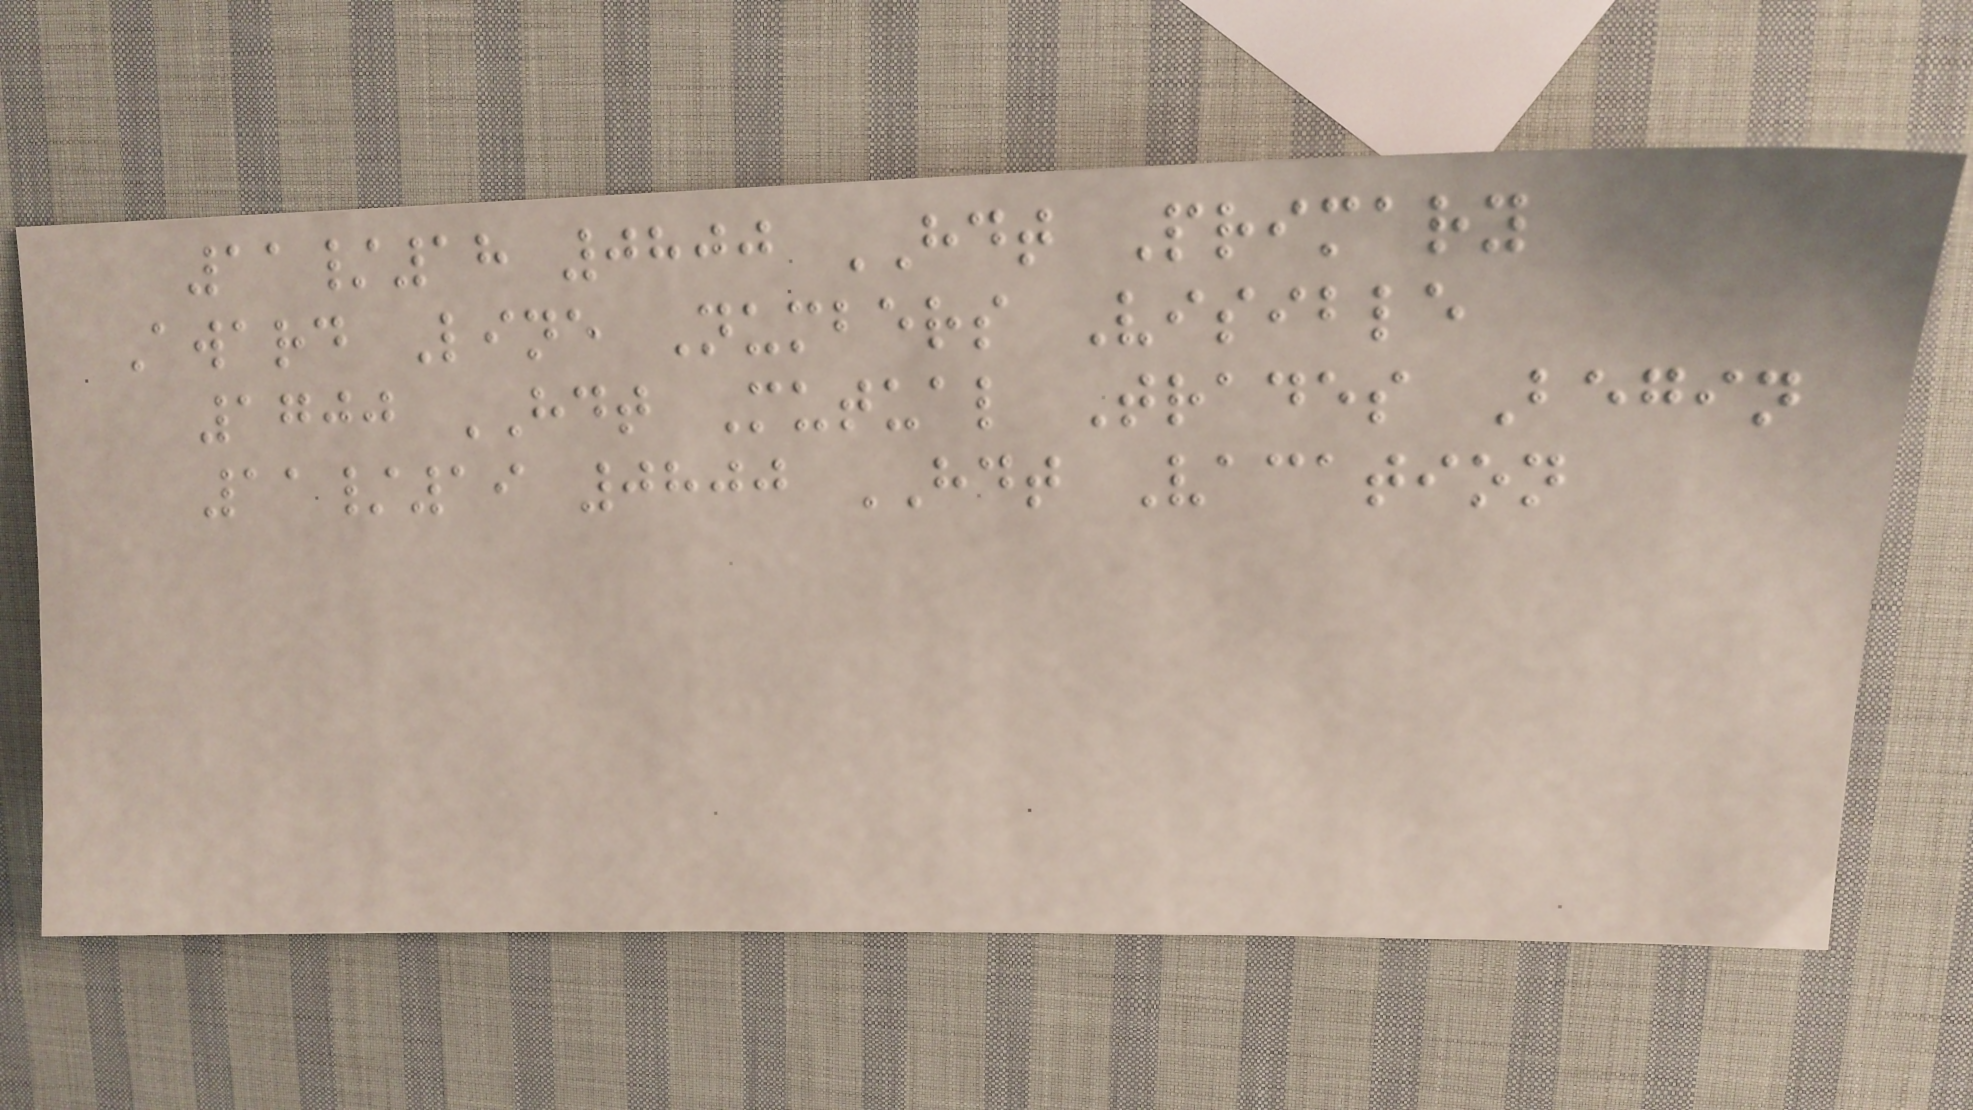11/18 0800 HDT Primary
Award Line Numbers Visible
1700 HDT Mutual Trades Begin
11/19 0800 HDT Vacation
